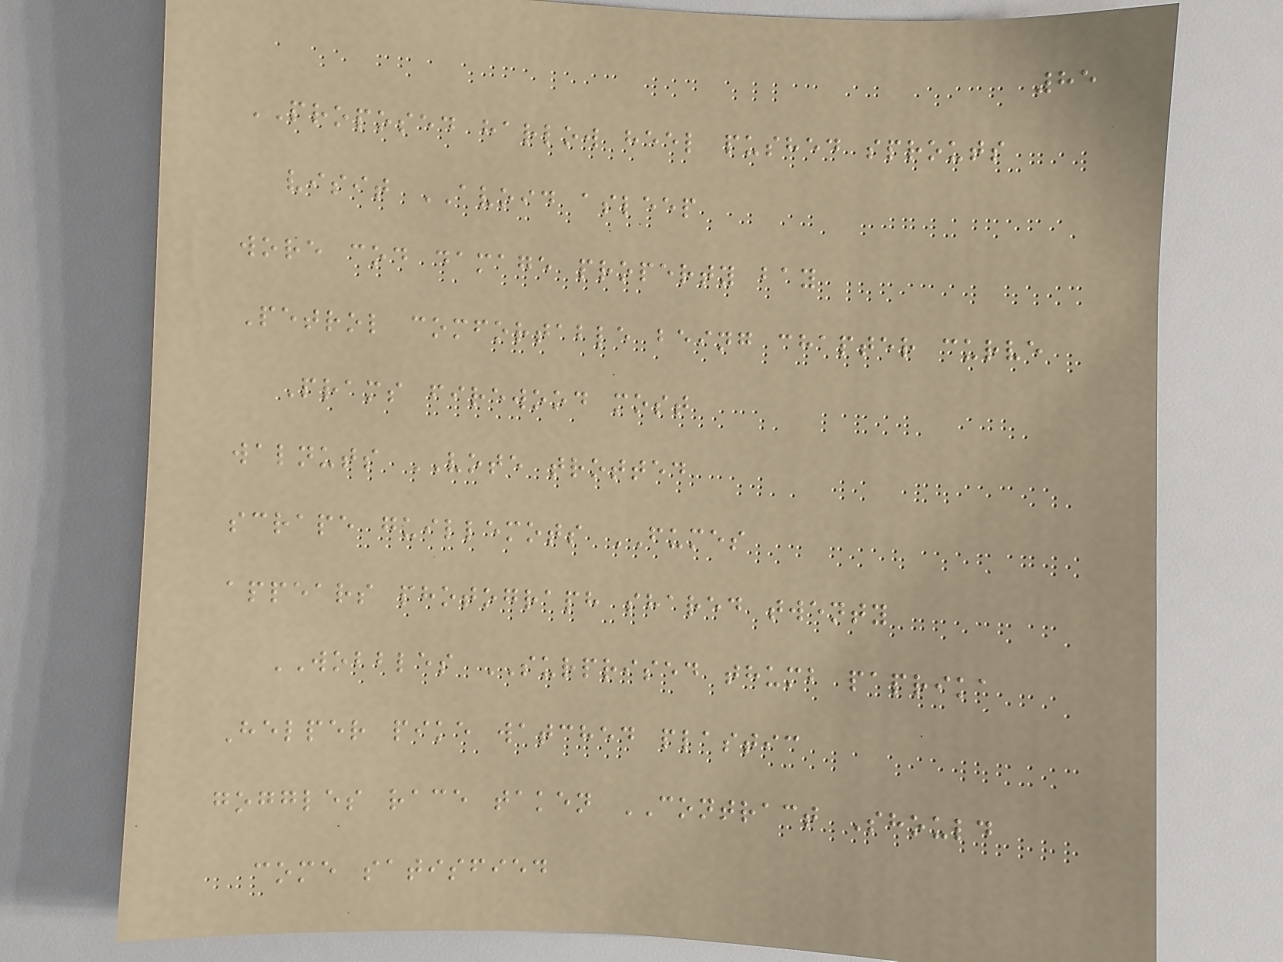85
PROPOSED harlow heel pushed sprouts
visit AVOID asleep
wore cod damage property bay
Petrol comfortable being chapter curve
Prams firewood most
walnuts VOTE trotted
scrape guillemots FUMES
appears photograph shared twenty
WOBBLES SURPRISED thumb paprika
Helper pike watched plastic
goggles race taken CONTRACT Should
come satisfied
